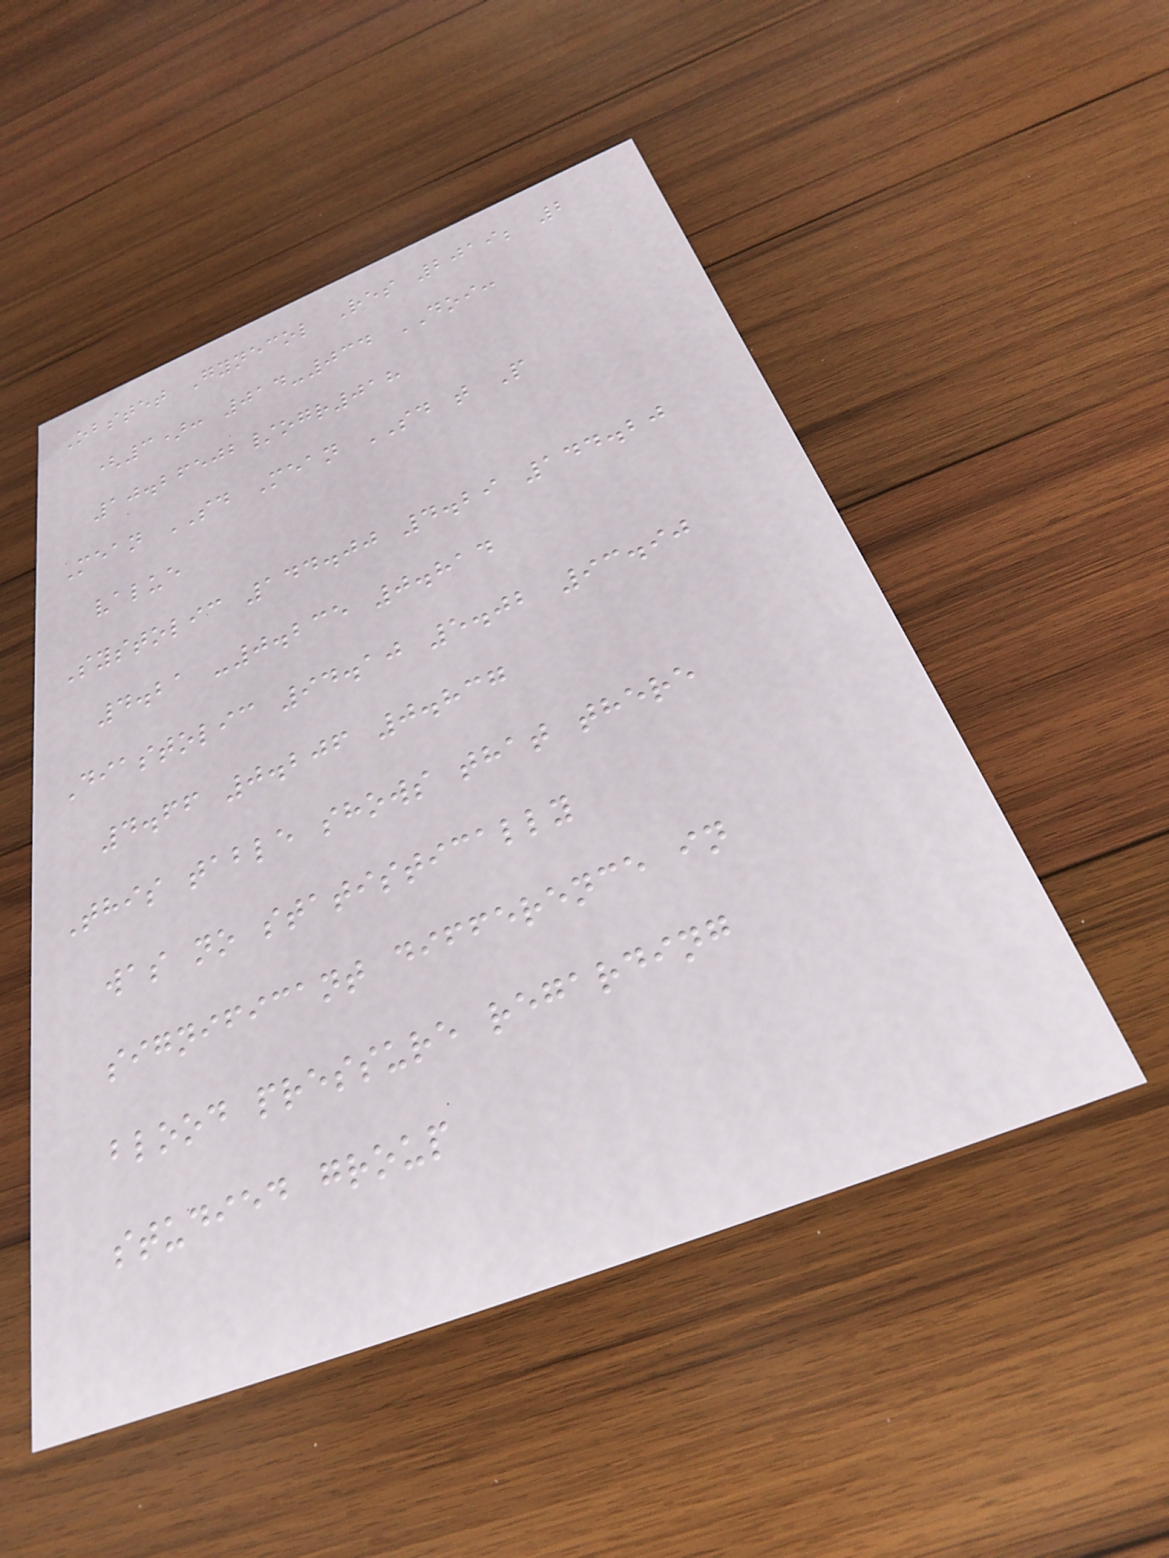Obstet Gynecol Res 2019; 2
(3): 014-034 DOI:
10.26502/ogr018
Mean SD Mean SD t P
value
Systolic 144.00 4.29 144.20
4.21 -0.235 0.814
Diastolic 94.10 5.02 93.90
4.66 0.206 0.837
This table shows that there
was no statistically
significant difference in
blood pressure regarding
studied group
